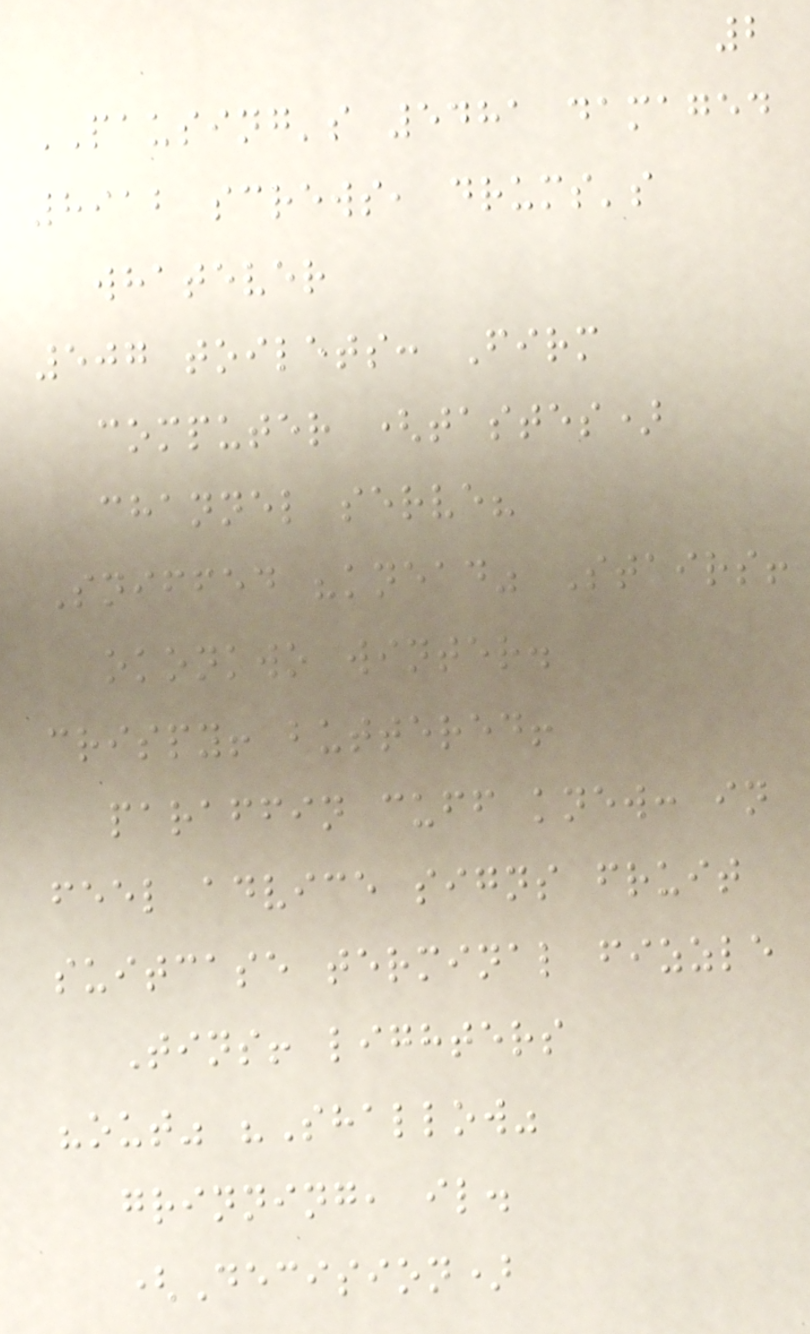2
PAUSING's 5481 damaged
8912 screws, drums's
whatever
507 toilets: Firm
computer (tastes)
channel serve?
Sniffed "knead" Stairs!
okonkwo winter.
crispy! buttered!
paraffin cuff knew: in
feel advice signs fruit
suitcase terminal fizzle
Tins! lighters
"out" "Shallow"
grinning, il.
(Decision)
